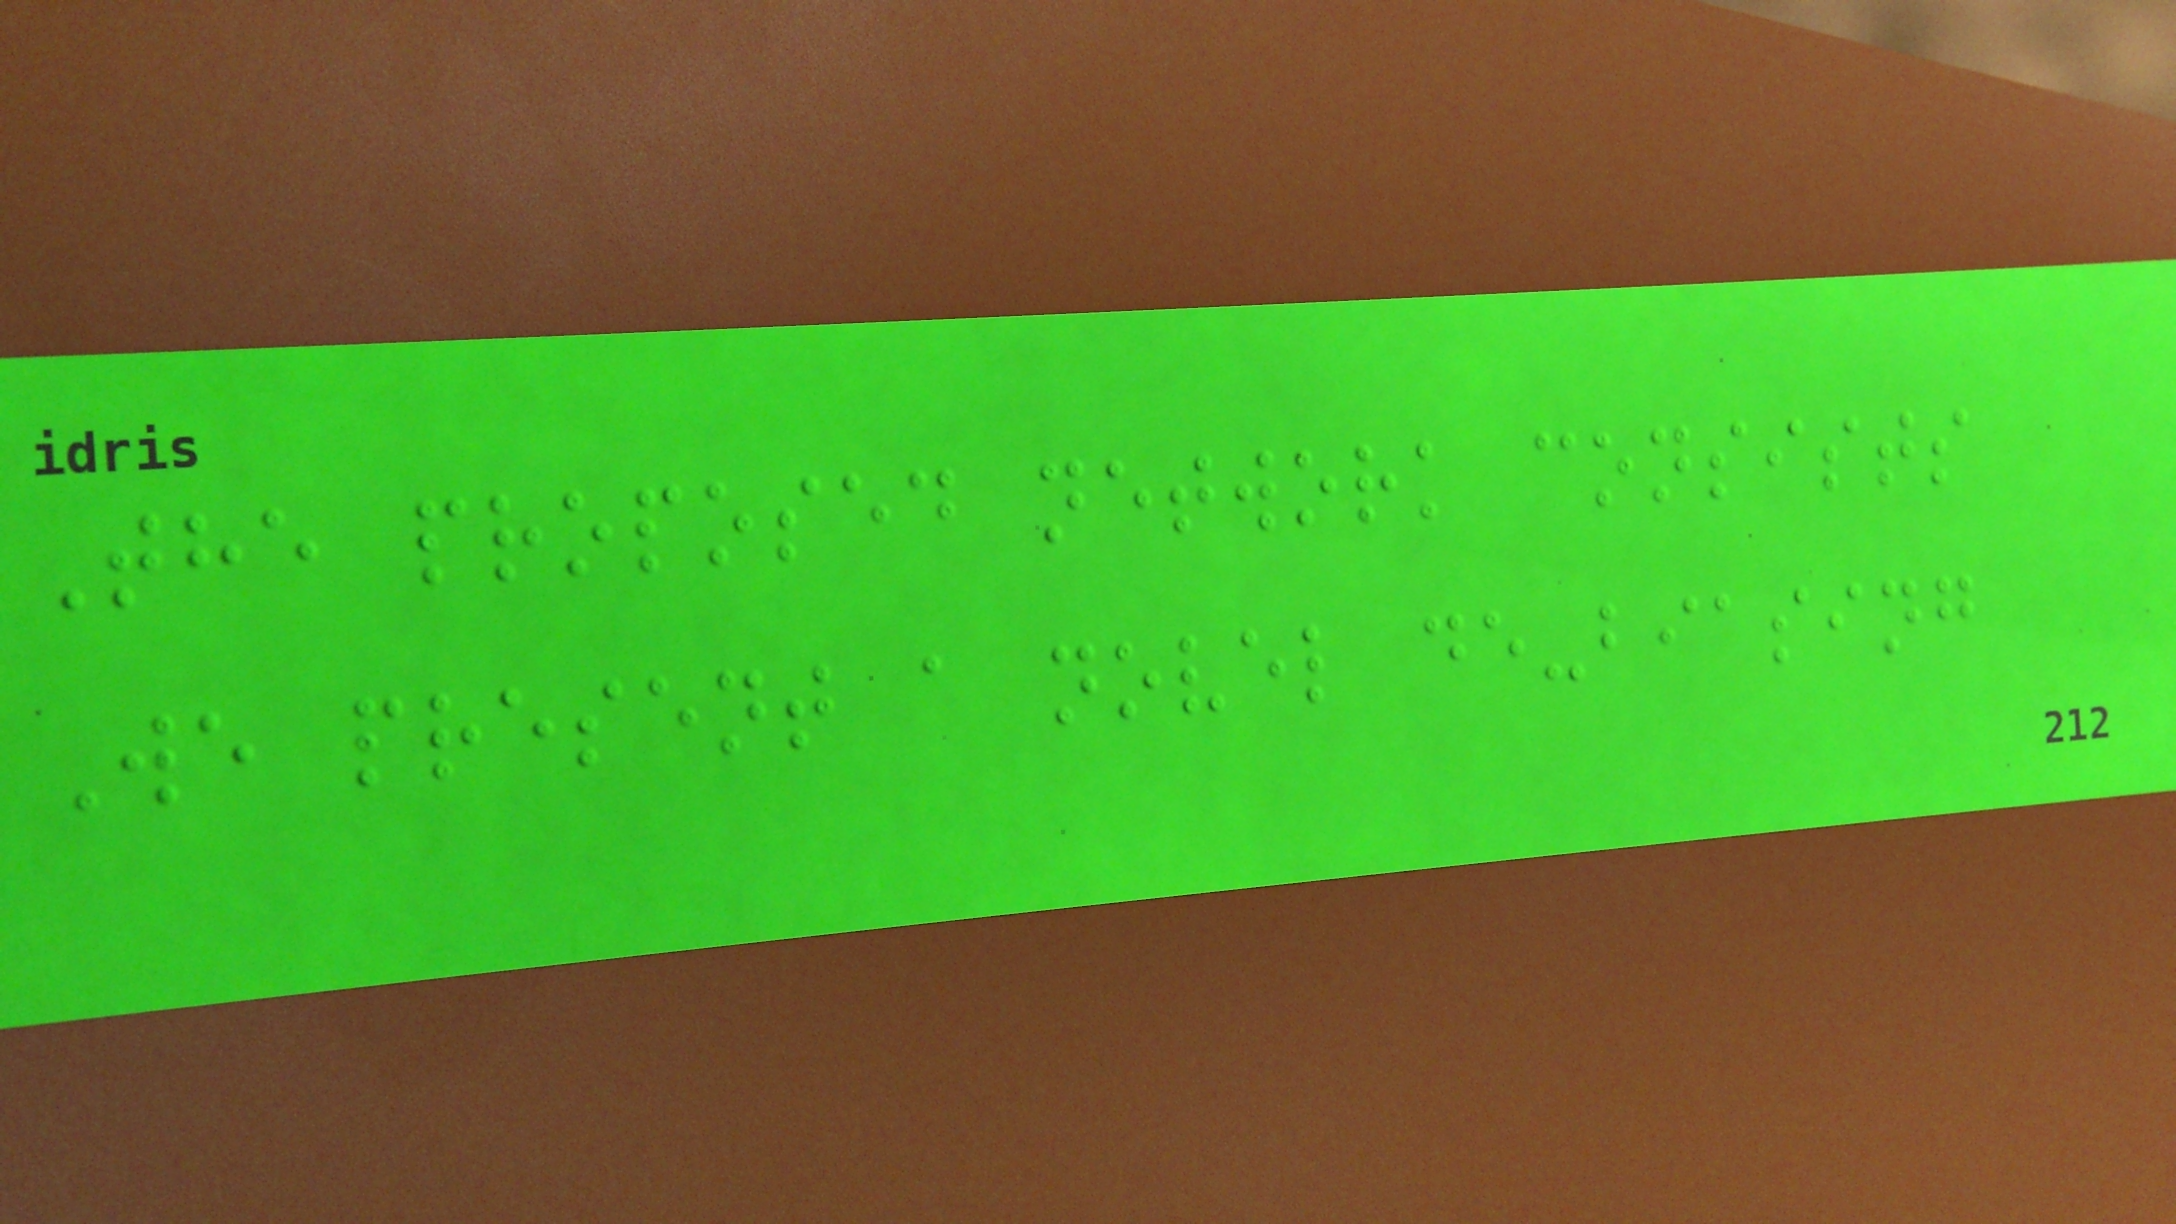The proposed network consists
We present a novel de-biasing
